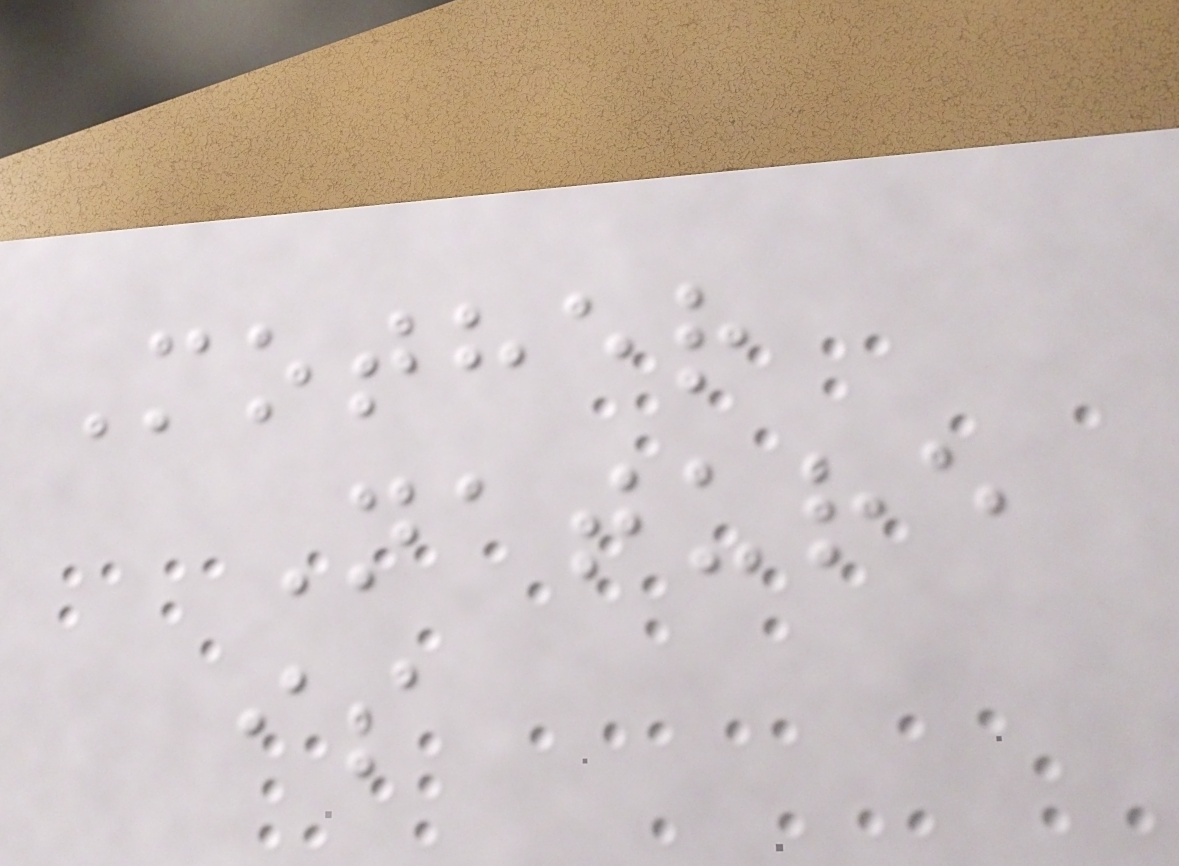Mother
Nature
is
